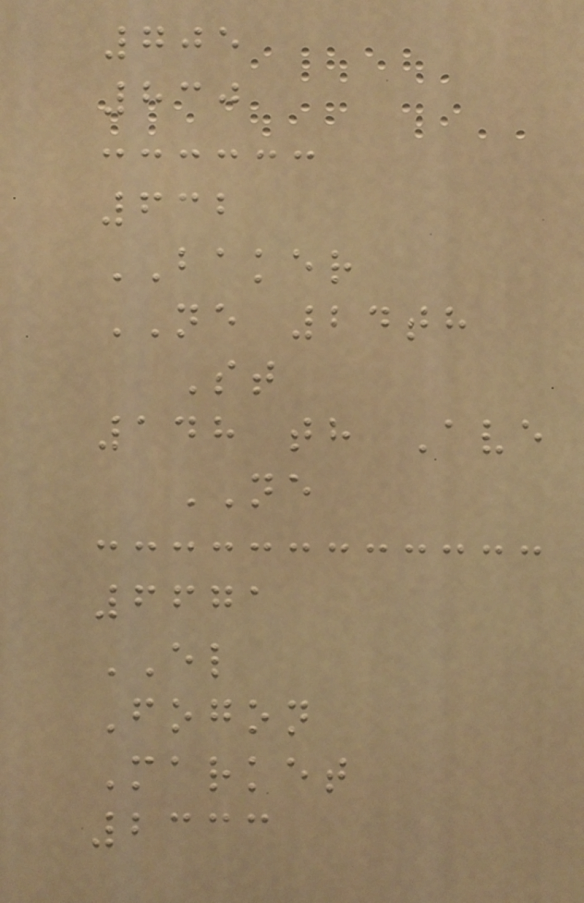705
830
632
BAKER
NE 24th
St
148 th Ave
NE
6671
EL
Fogon
Market
2333
